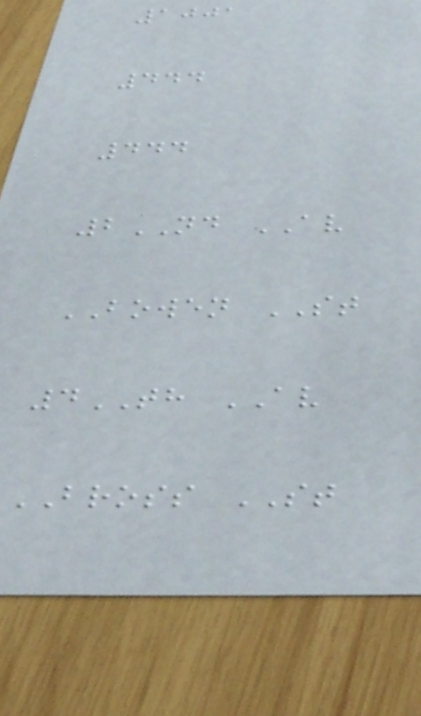1001
444
444
2ND AV
BOWEN ST
4TH AV
BROSS ST
